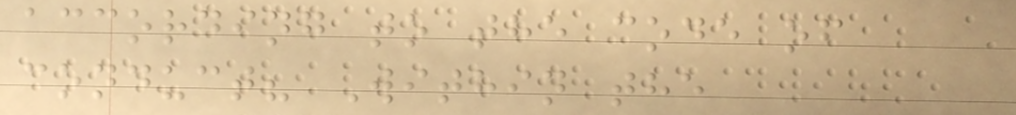according to the code of
conduct? Within the
